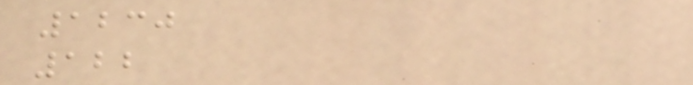1230
122
